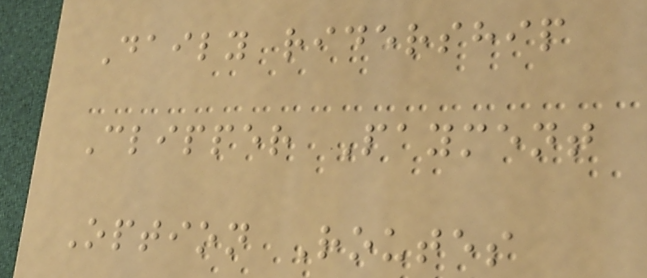Daily ridership
Clipper Payment
Option Routes
